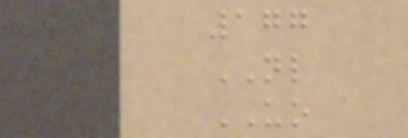177
NL
UO
